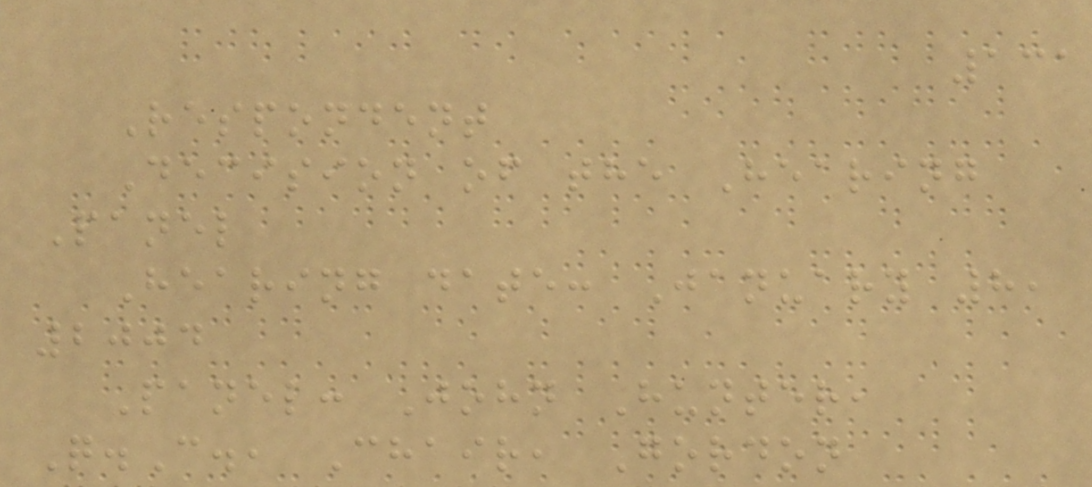131
Respondent
Decision of the Hearing
Panel
Hearing date: January 8,
2004
Panel: John Hunter,
Q.C., Chair, Gordon
